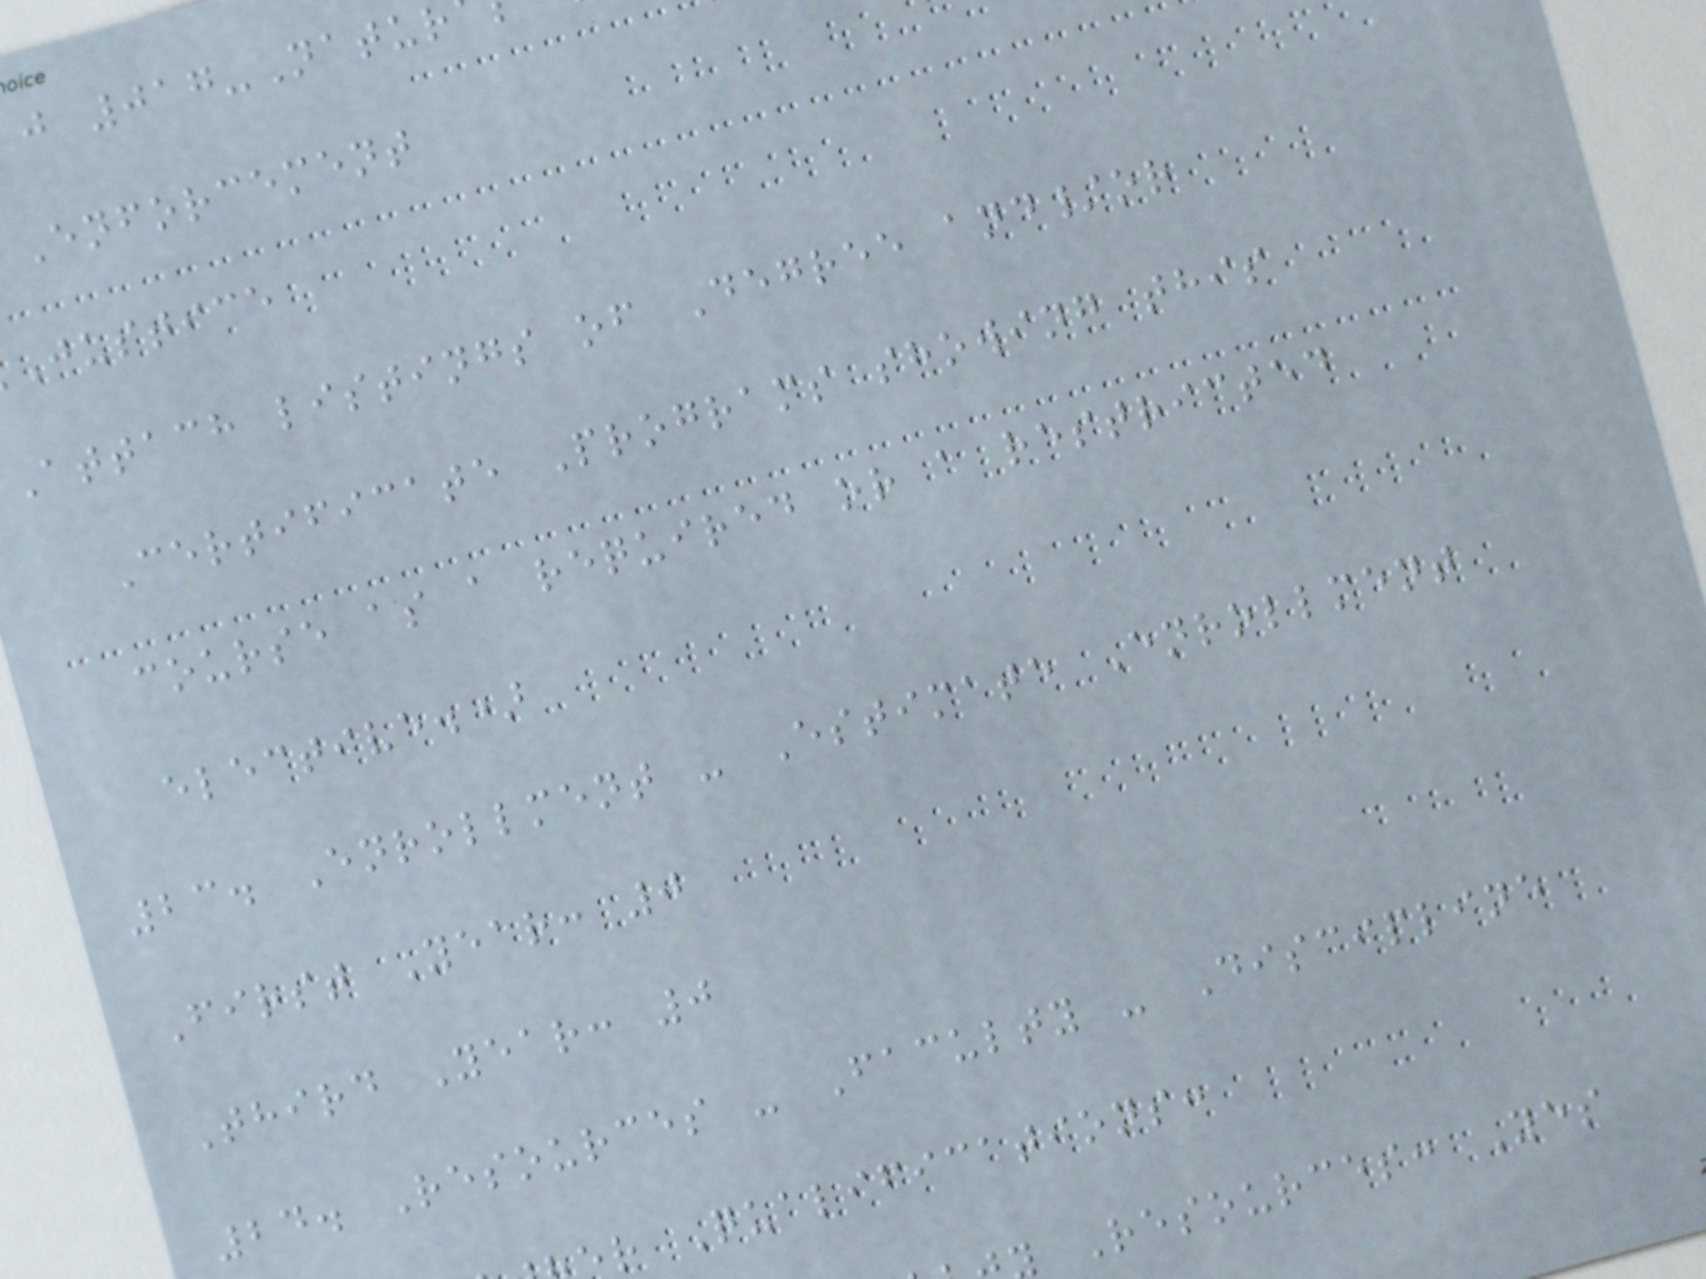j 017-Natur
Enforcement
justice
Attach listings of Degree and/or
Certificate Programs showing this
course as a required or a restricted
elective.)
23. Enrollment - Estimate Enrollment
First Year: 0
Third Year: 0
24. Resources - Faculty - Discipline
r Qualifications:
Resources: Yes
